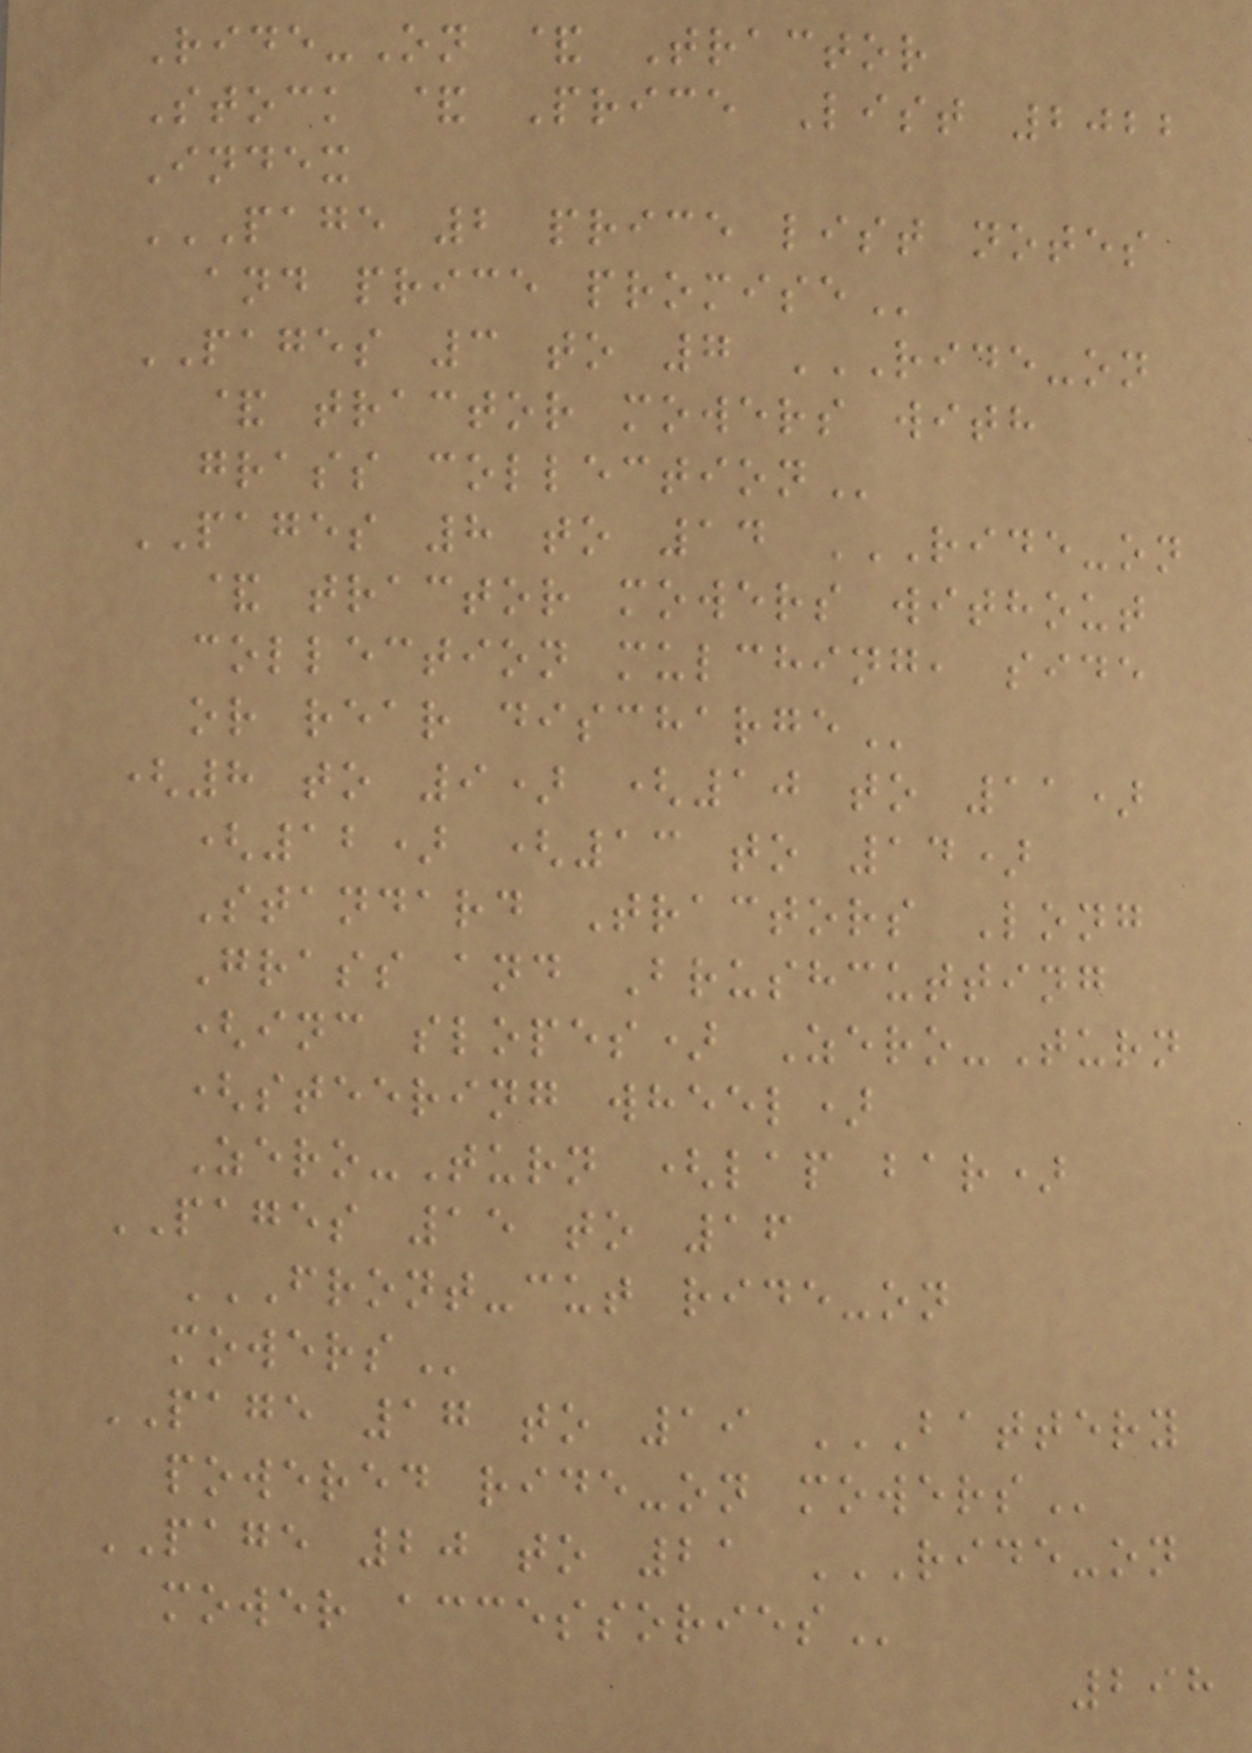Ride-On & Tractor
Stock & Price List 2022
Index
PAGE 2 PRICE LIST NOTES
AND PRICE PROMISE
PAGES 3 to 7 RIDE-ON
& TRACTOR MOWERS WITH
GRASS COLLECTION
PAGES 8 to 14 RIDE-ON
& TRACTOR MOWERS WITHOUT
COLLECTION MULCHING, SIDE
OR REAR DISCHARGE
(8 to 9) (10 to 11)
(12) (13 to 14)
Standard Tractors Long
Grass and Brushcutting
(inc slopes) Zero-Turn
(steering wheel)
Zero-Turn (lap bar)
PAGES 15 to 16
FRONT-CUT RIDE-ON
MOWERS
PAGE 17 to 19 BATTERY
POWERED RIDE-ON MOWERS
PAGE 20 to 21 RIDE-ON
MOWER ACCESSORIES
298
